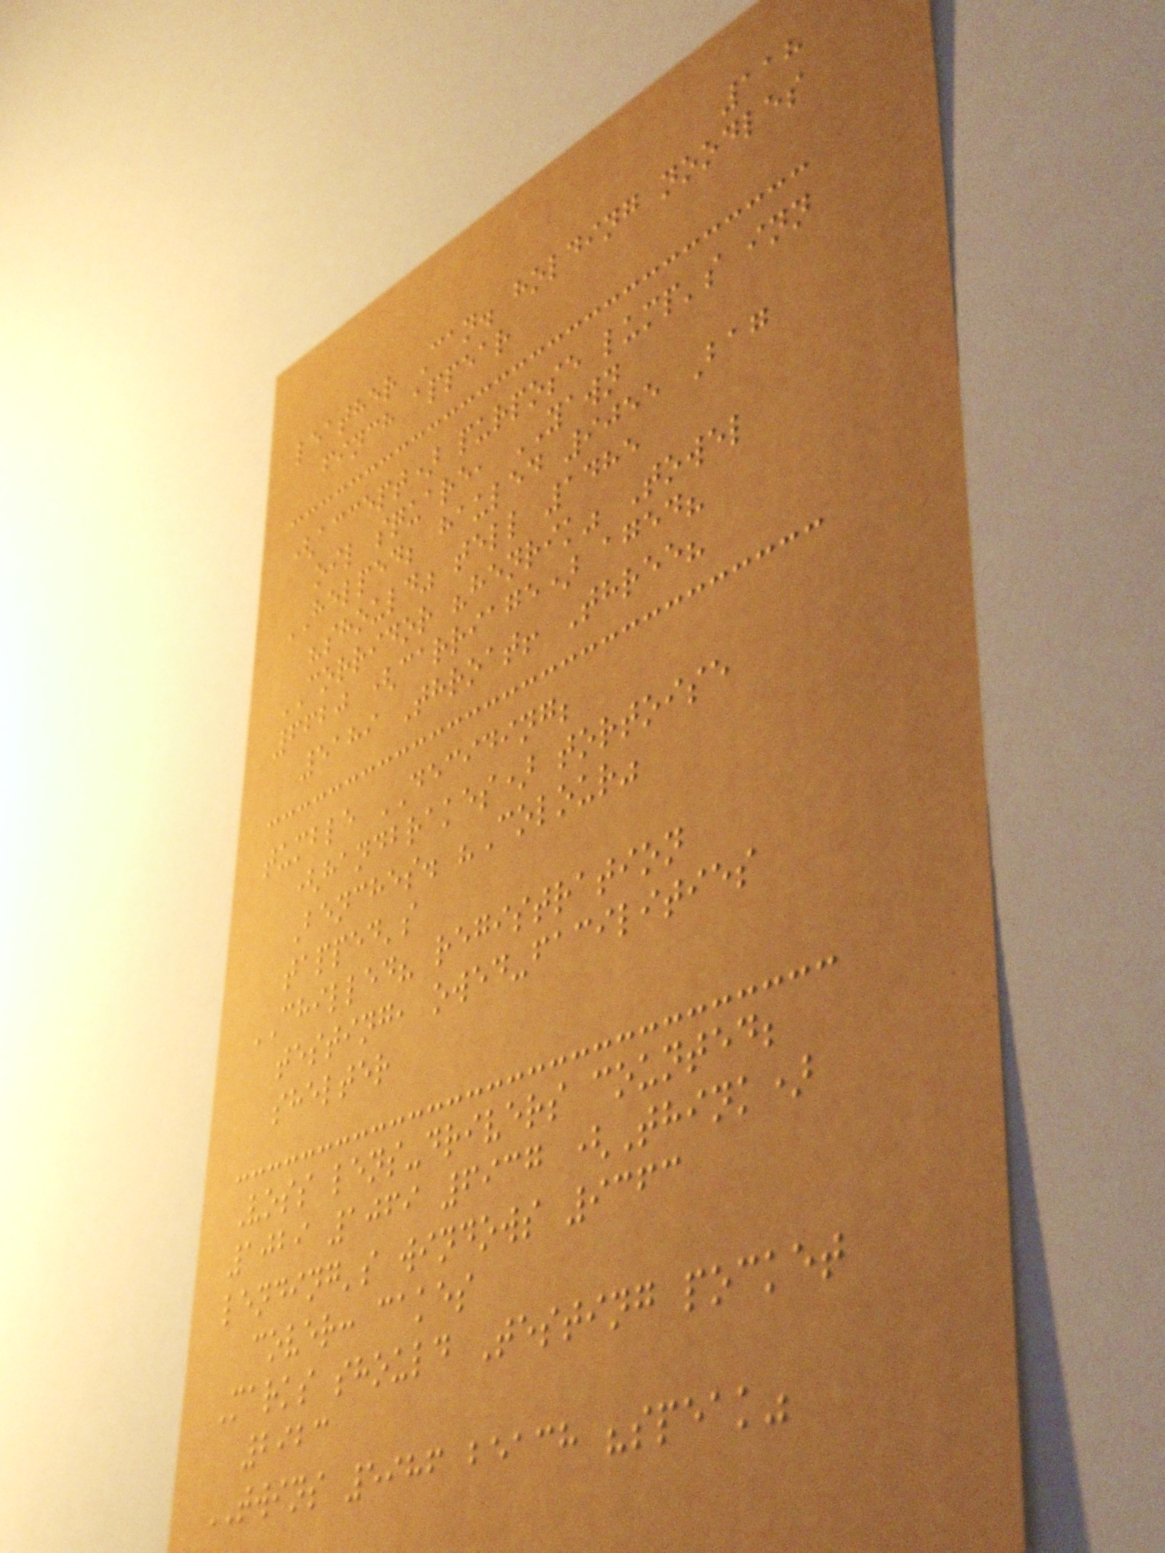118
leather Can. holding noodles
finch appear
(accept) purpose lump's inn
oil square, YAWN
HELPED; hauled 9055 Bag
"should" tell 1485
CORRIDOR "henrik" Towel
6620 (carriage) aged?
5189 Throat! Three?
tumble DECIDING;
(handbrakes) tortoise
Benches. "Colour"
tapped's
CHILLED? registration
testing, owed-facilities
shelter
Voss lens-drivers counted;
1029 1069 6937 (Think)
lending's windows 9363
cover: cakes
Marks should Testing pocket
2923
TWINS 5986 beach "speak"
